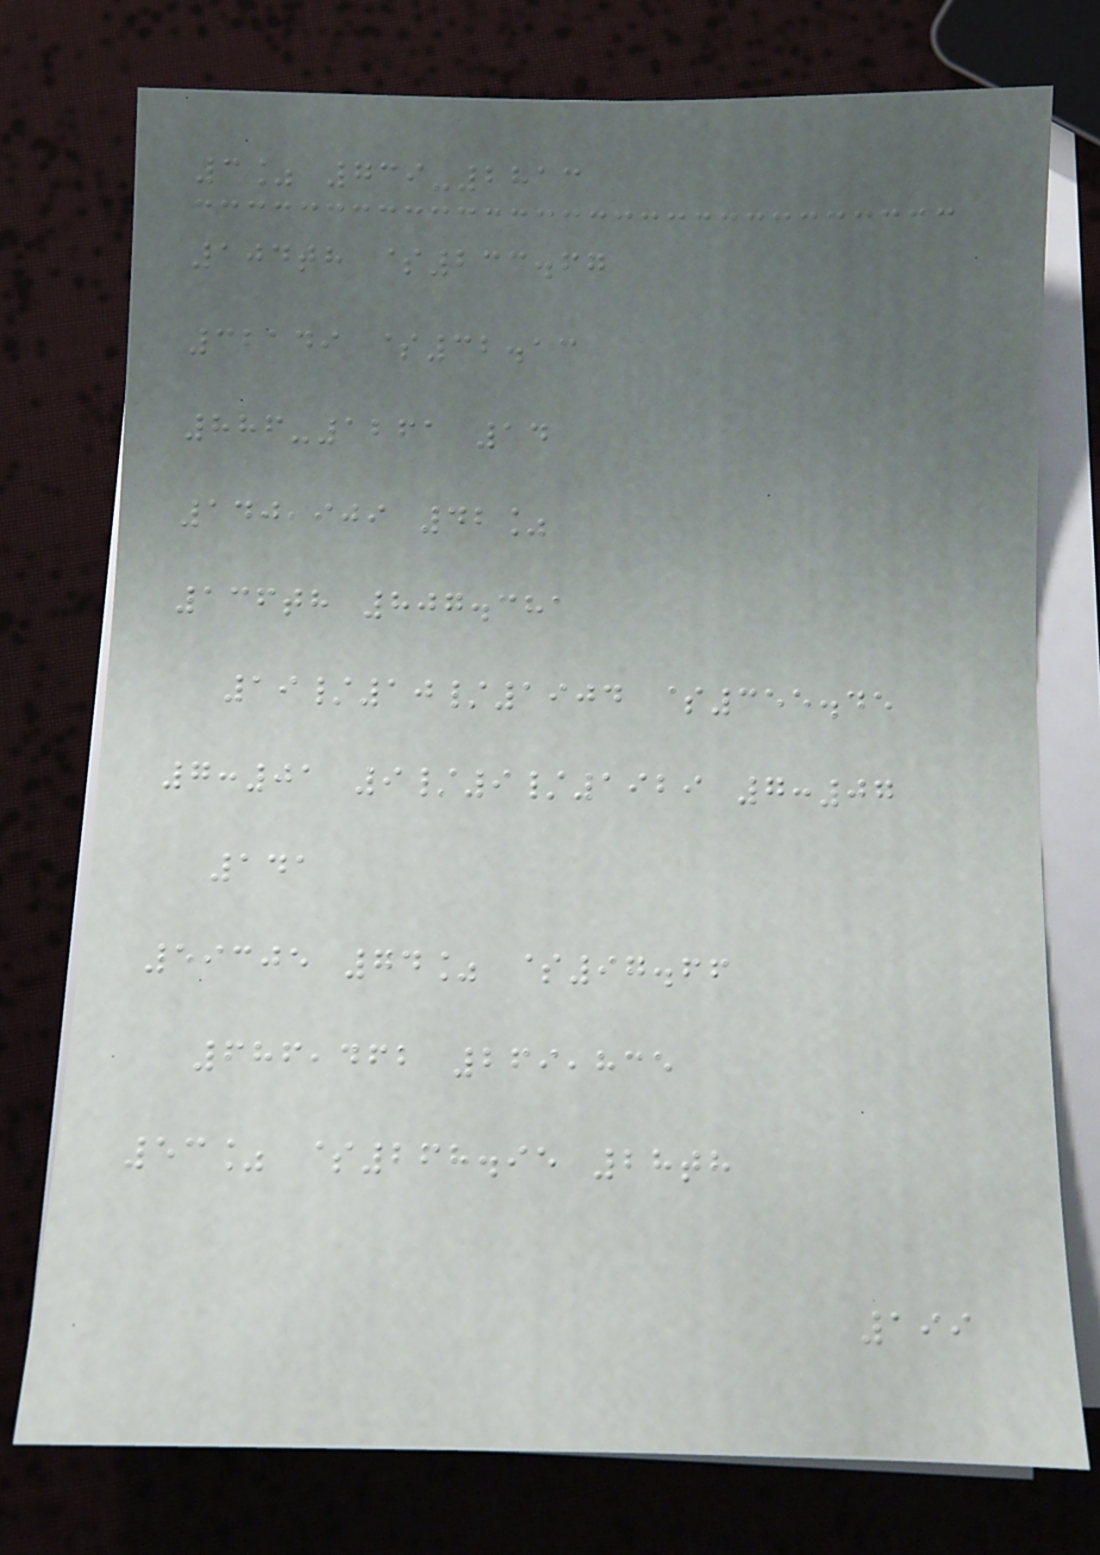3% 739-2813
104th $233.67
32149 $32.13
886-1261 14
140,909 42%
136th 807.381
19/10/1904 $355.45
7:01 9/9/1929 7:07
141
59305 74% $97.66
686,462 269,835
53% $268.95 28th
199
